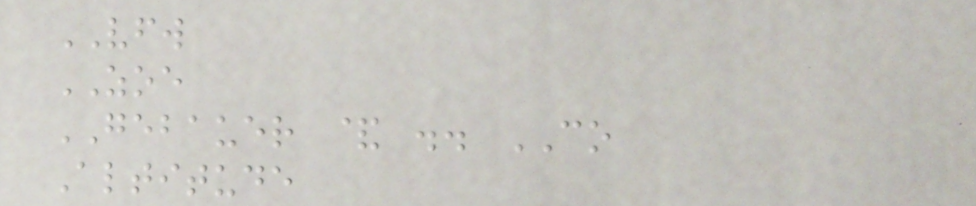VFW
ZOE
GEBAUER & .. CO
Altitude
